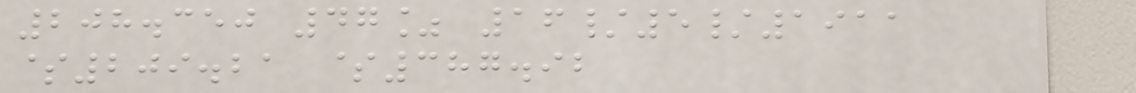208.350 47% 16/5/1911
$209.21 $387.92
